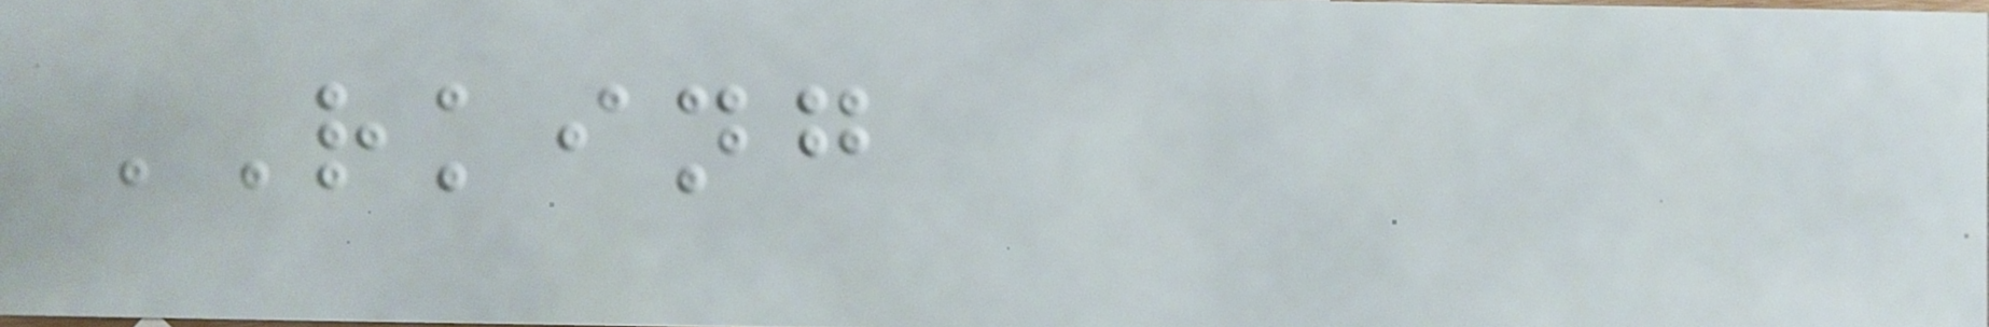RKING
